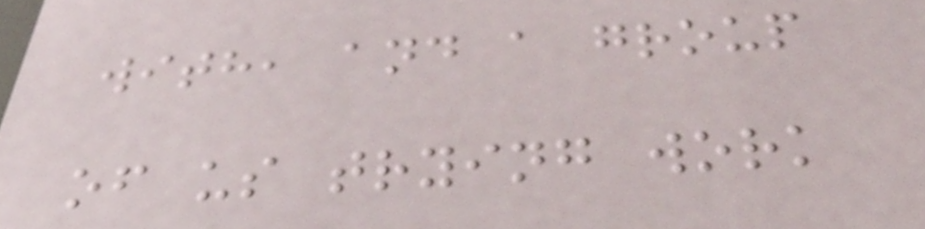with, and a group
of us trying work
